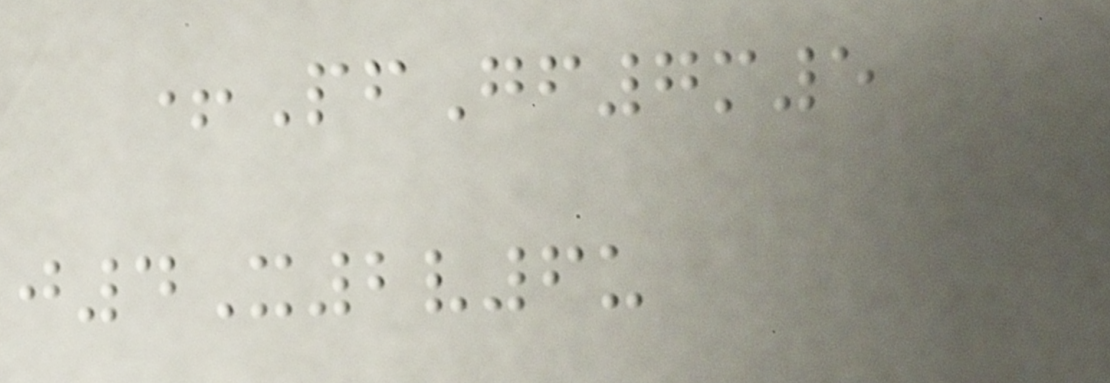+PfGf7m5
j4X2v6u
